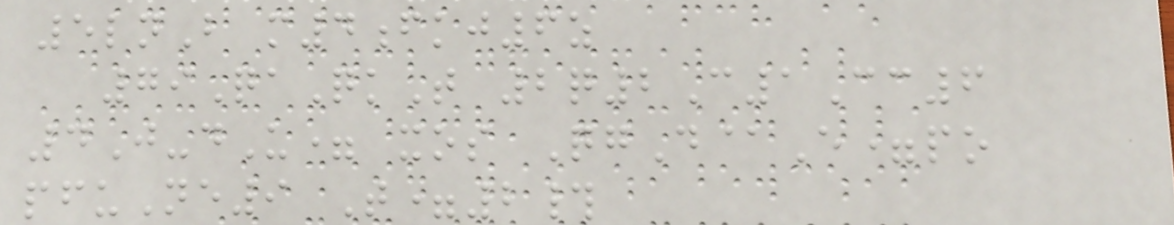5lnB m4fkj6z
79QaQkT 2q2C1Cc6
4J-dU= xos QgD@E=po
pfuNe9 T=2#
